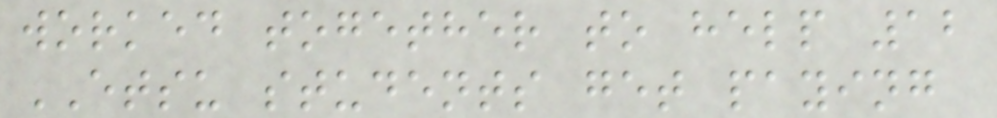worked together to help 12
ETSU students get paying
